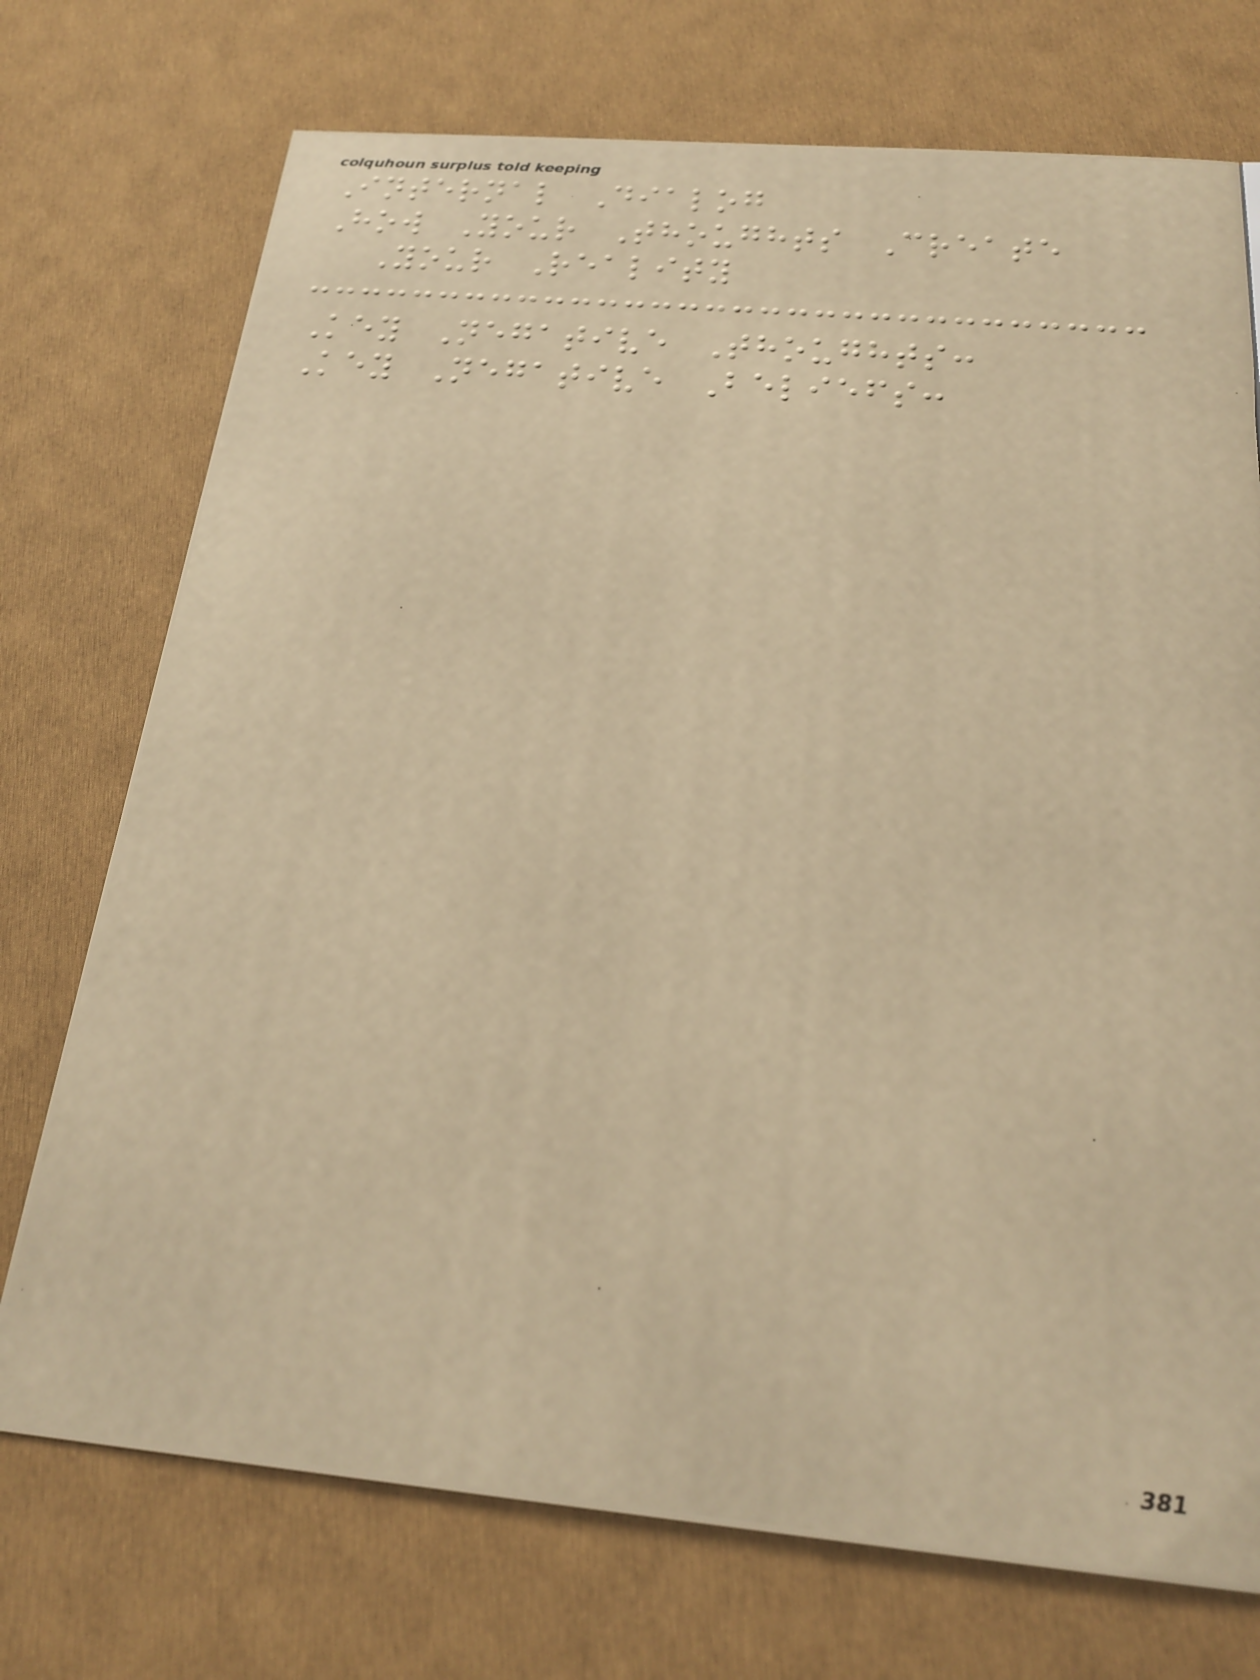Internal Dialog
How Your Thoughts Create
Your Reality
Key Negative Thoughts:
Key Negative Beliefs:
